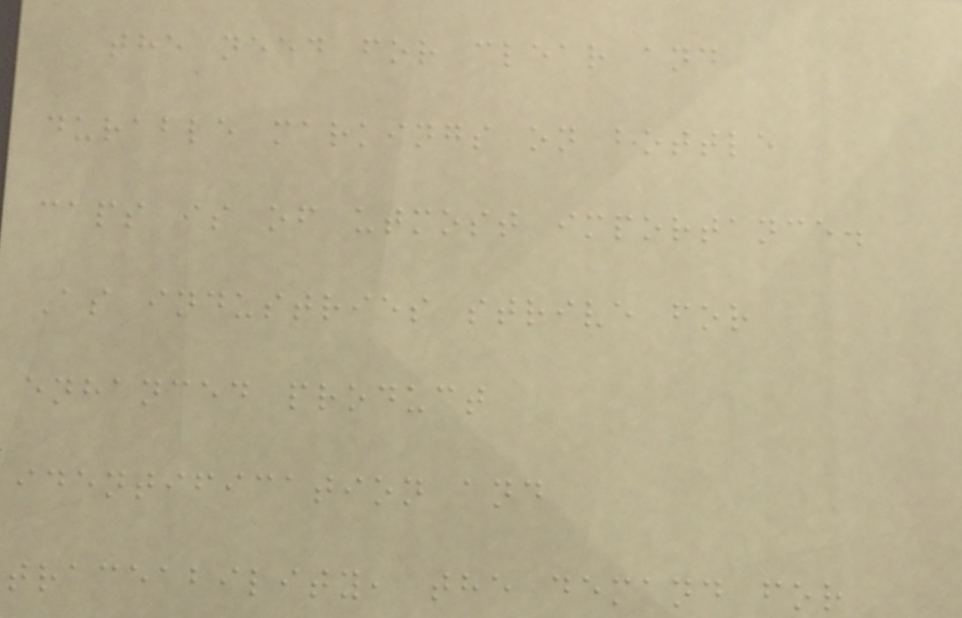the need for clear and
durable markings on bottle
caps is of utmost importance.
As industries strive for
enhanced product
identification and
traceability, the demand for
